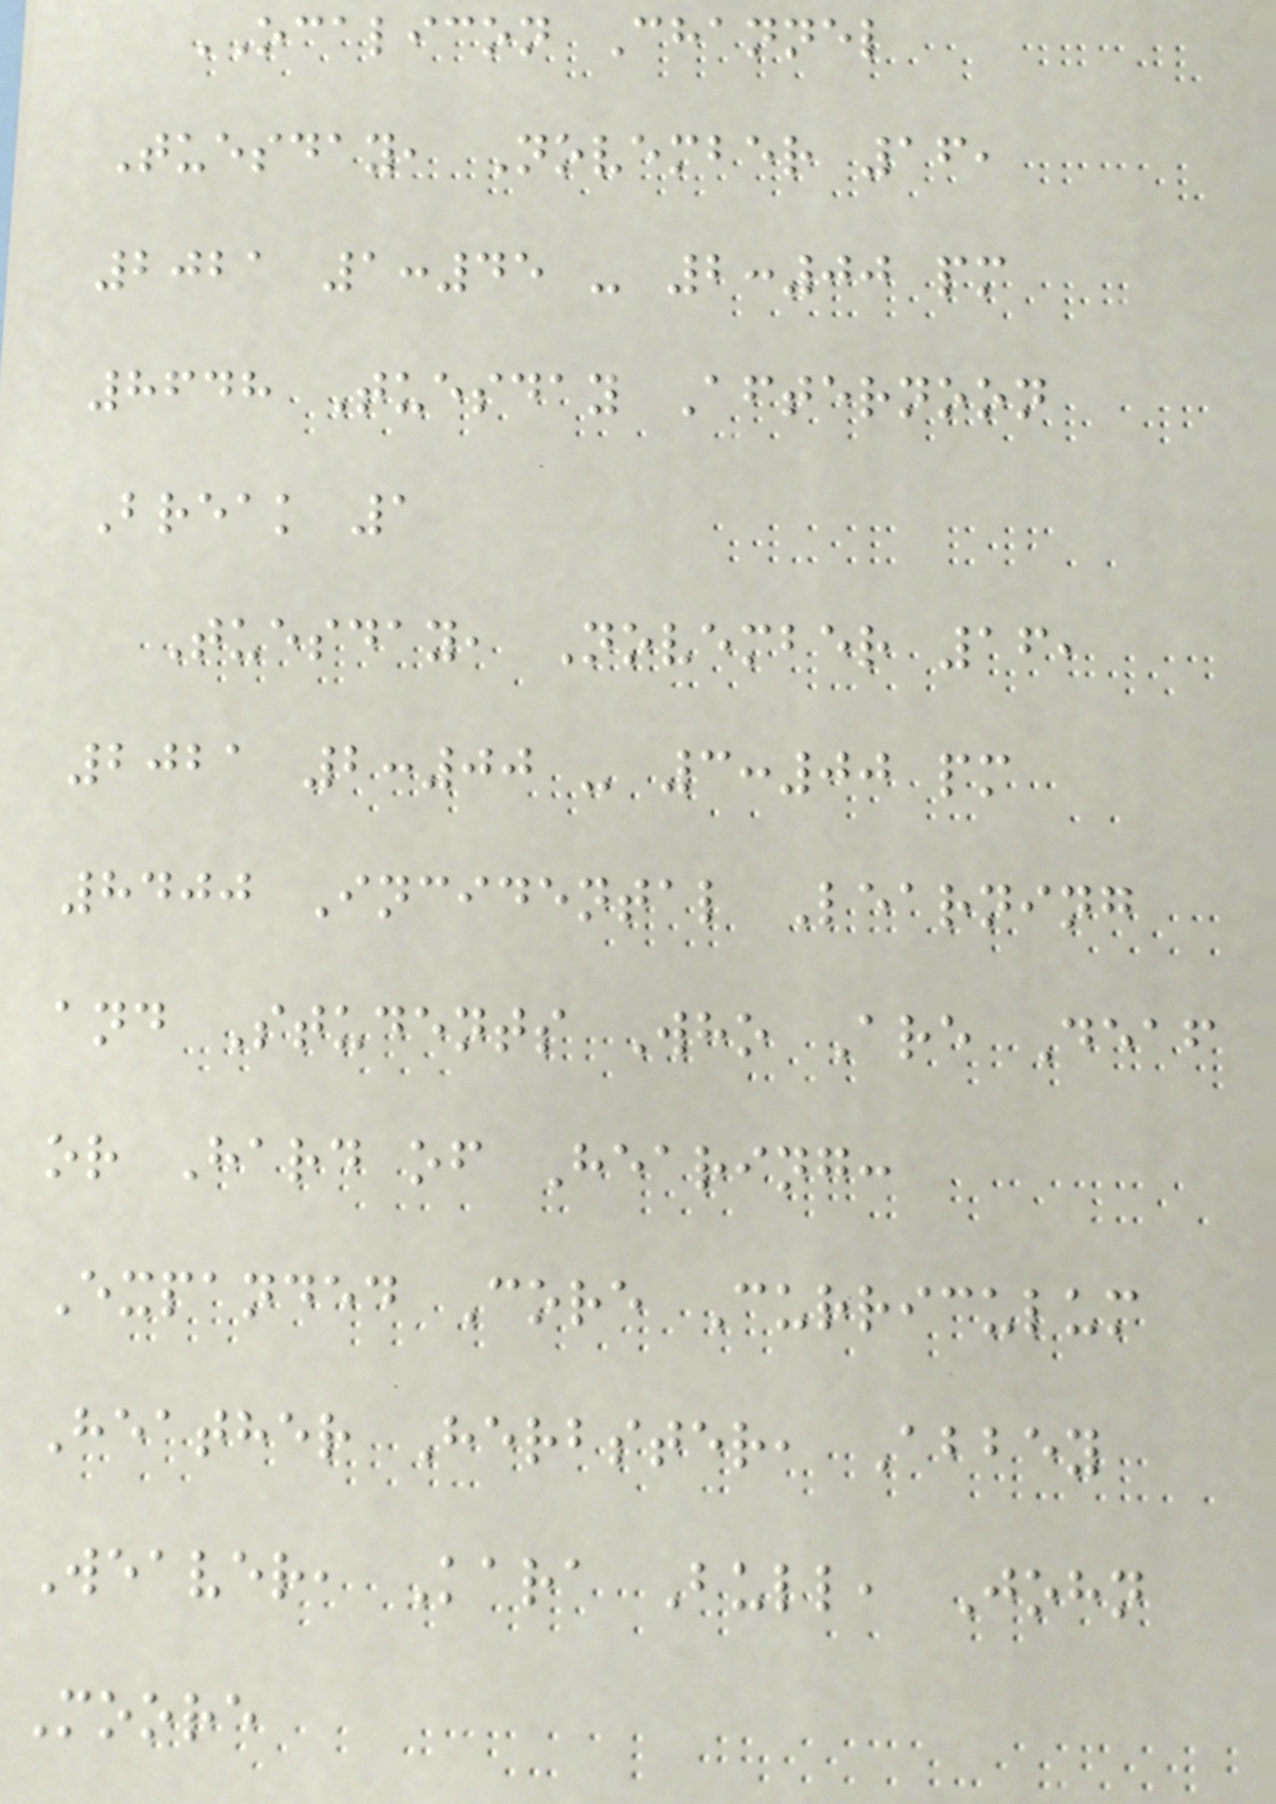OCALICON Channel
Tuesday, November 16,
2021 1:45 - 2:00 pm
8648 Tuesday Afternoon
Break 1
Tuesday, November 16,
2021 2:00 - 3:00 pm
8400 Incidental Learning
and Students Who Are Deaf
or Hard of Hearing:
Expanded Core Curriculum
Heather Herbster, Abbey
Weaver, Kara Bull, John
Moore
